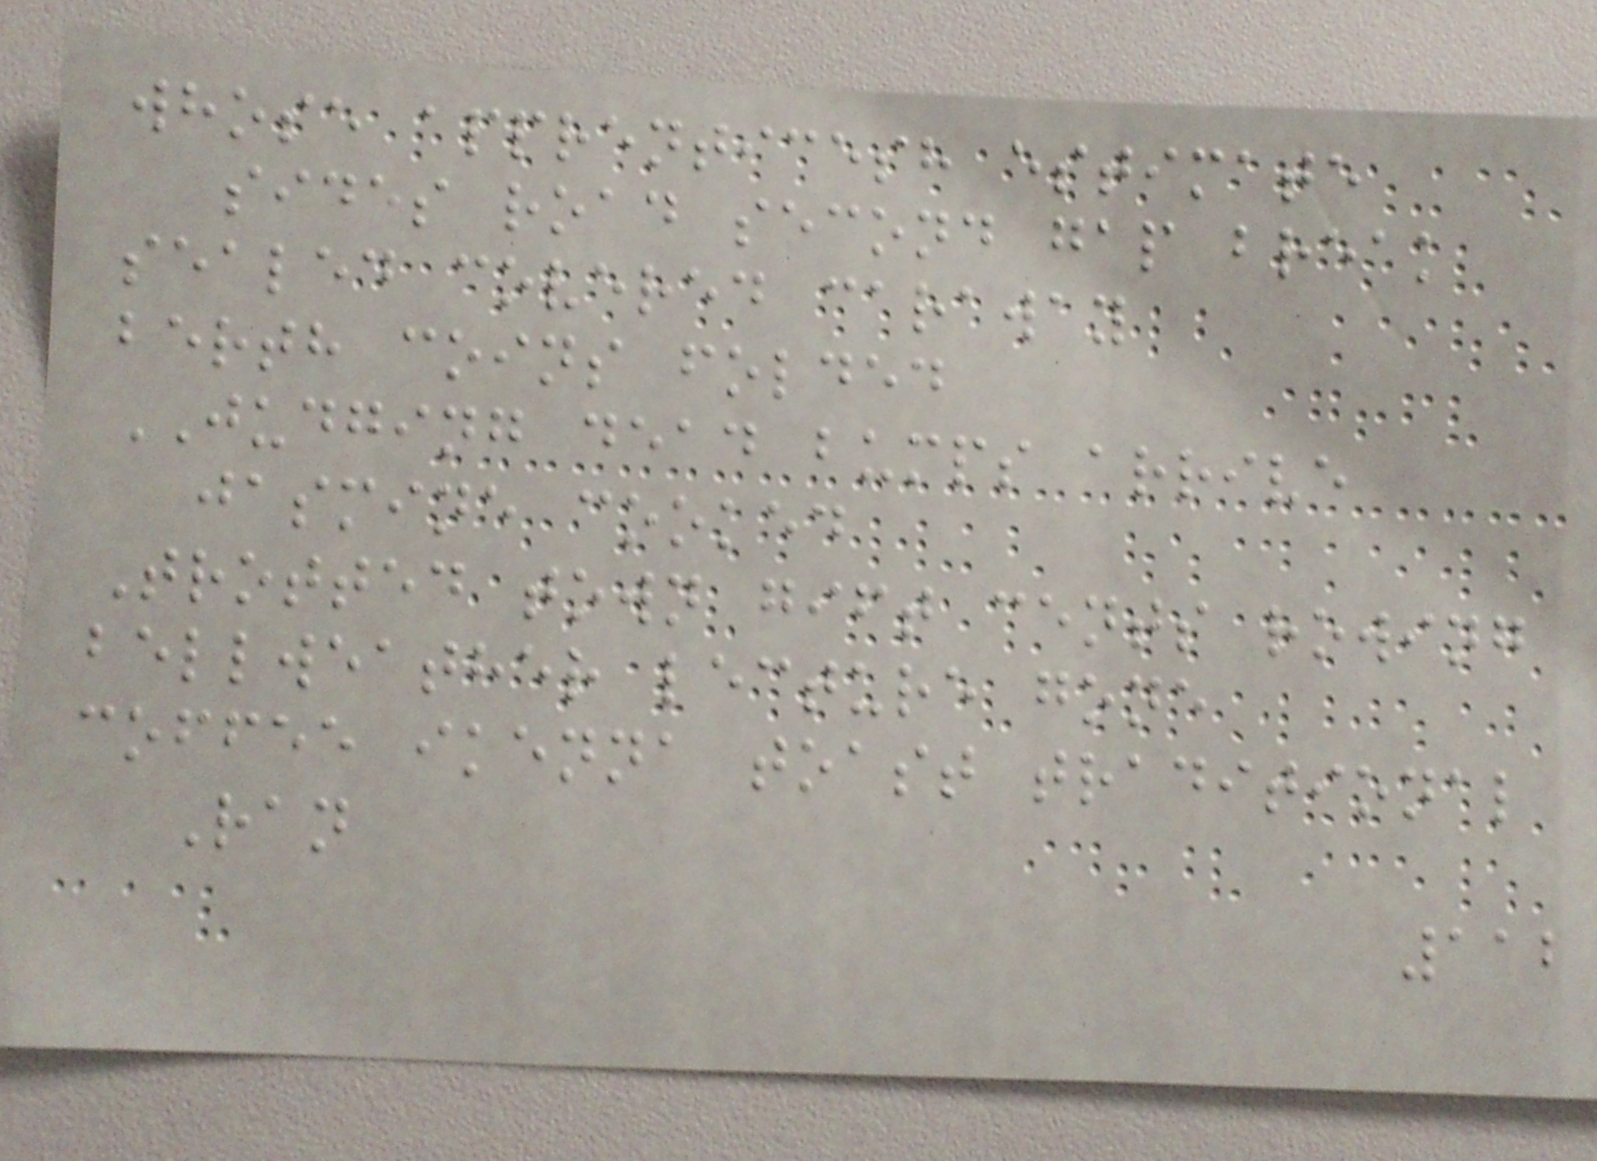whose apprenticesh estimate
sides road second gap break
sealed covered caraway
berth coins folded
JUDGING dead bumps arrive
jasmine cooked
Trotted town gift cents rowing
bellweather lecture gone
coffee ikenna toast traditional
Ran
112
